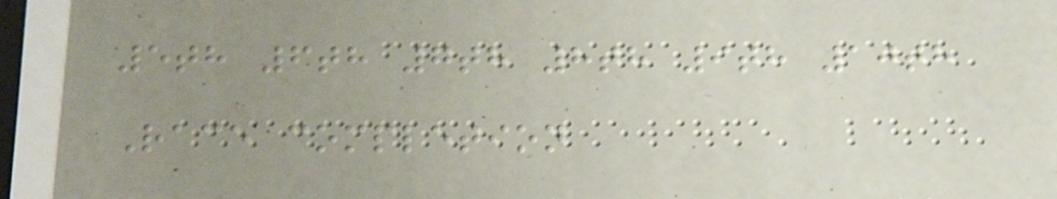5th 6th 7th 8th 9th 10th
Race completion
